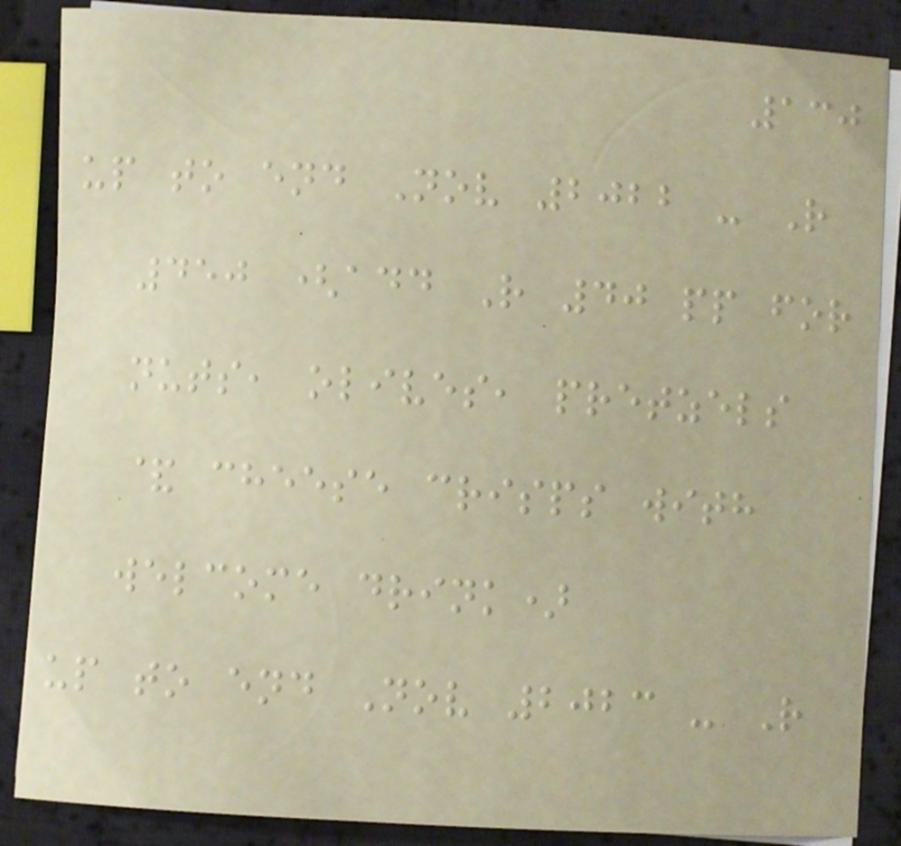130
up to end Nov 2022 - R
450 (add R 40 pp for
nuts, olives, pretzels
& cheese crisps with
welcome drink)
up to end Nov 2023 - R
